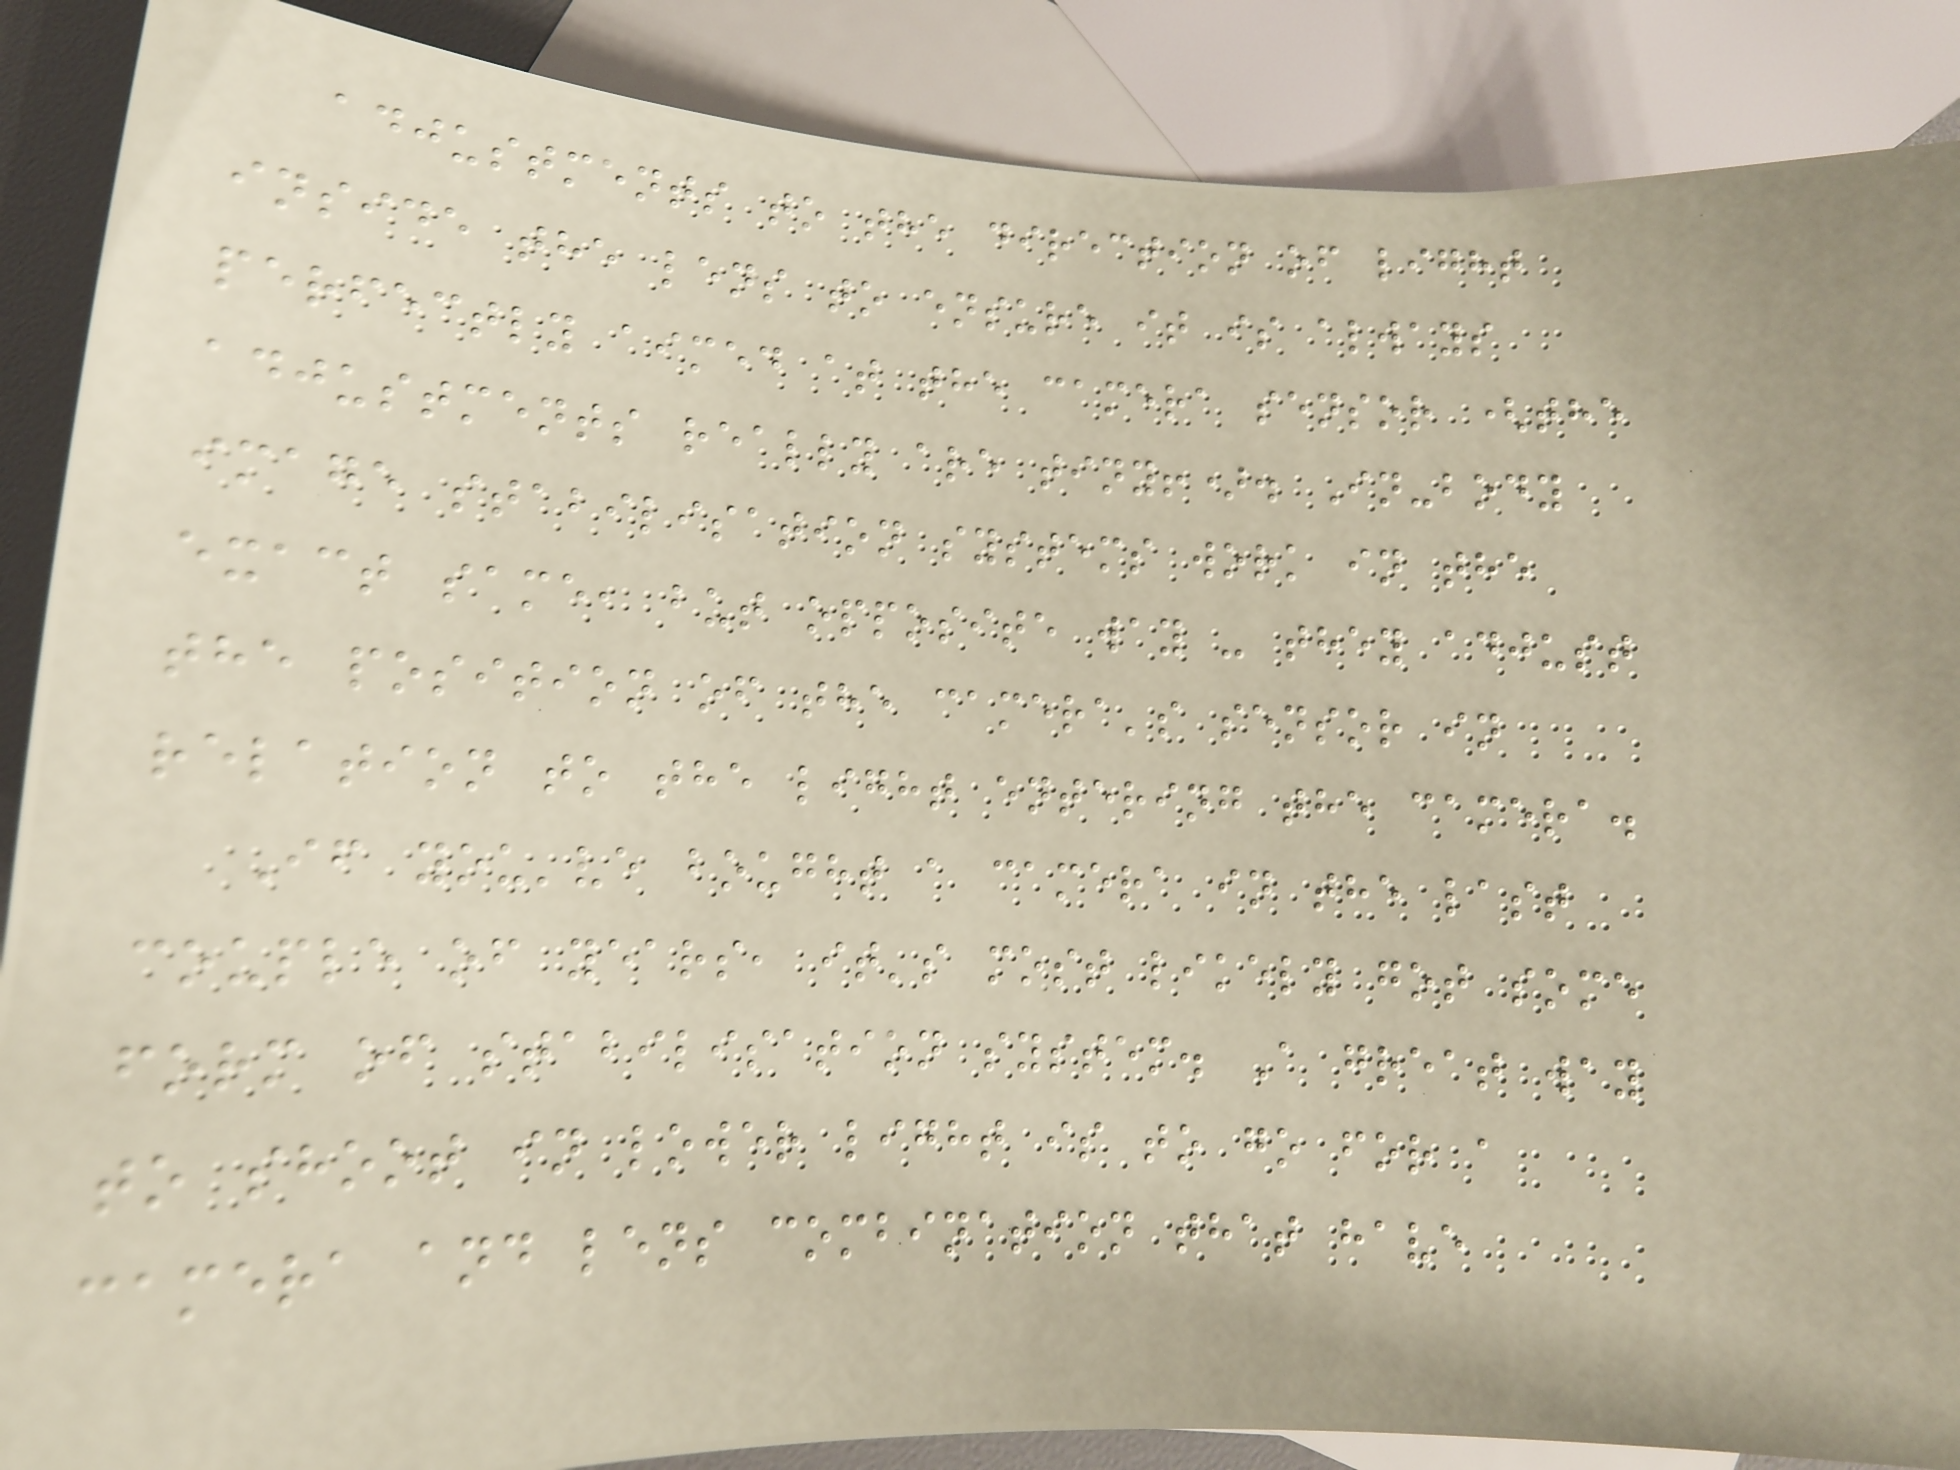adjustments to the direction of light
inside the lens to ensure it is always
perfectly aimed at the camera sensor (the
adjustments really are tiny!). In-body
image stabilisation systems work in the
exact same, but opposite way - they adjust
the position of the camera's sensor in
relation to the light entering the camera.
If you've bought a camera in the last
couple of years, it's most likely got some
form of stabilisation system. A great way
to shoot in lower light is to go for a
camera and lens combination that have
